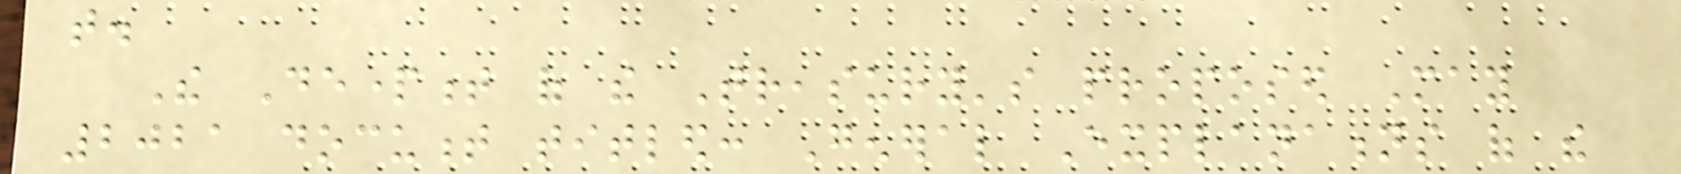that.
The Department of the Treasury's proposed May
2021 document titled: General Explanations of the
